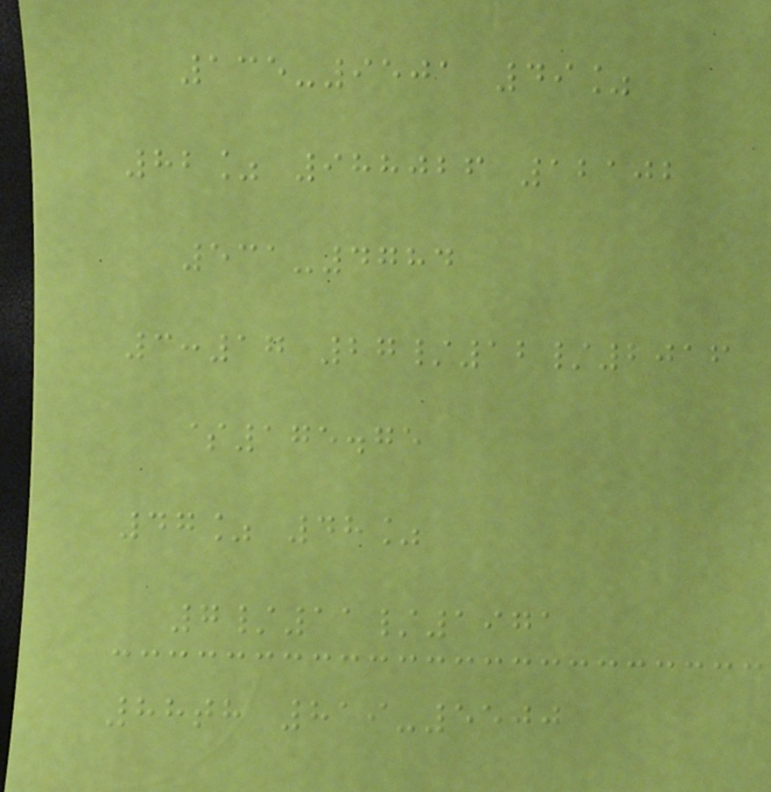135-9501 49%
82% 988026 12102
531-4784
3:17 27/12/2016
$175.75
47% 48%
7/11/1971
88th 819-5500
